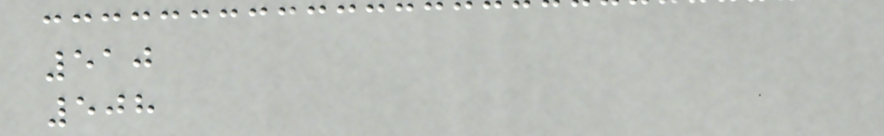510
508
